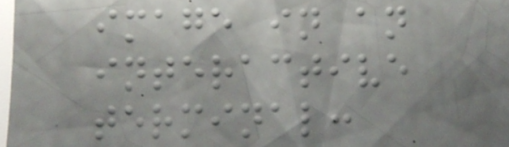image in an
interactive
terminal:
